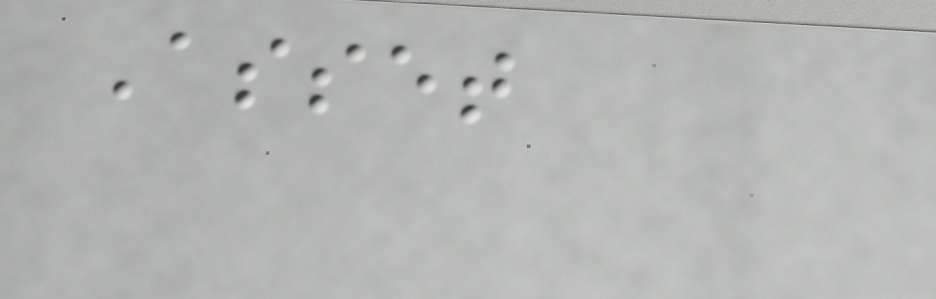Asset
